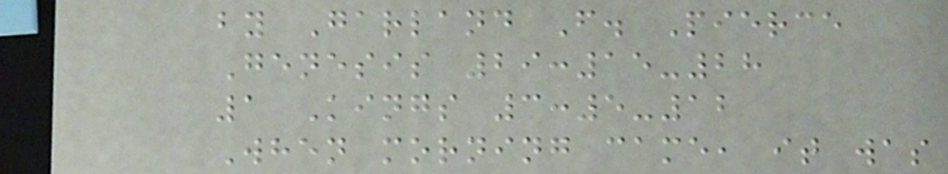by Garland F. Pierce
Genesis 29:15-28
1 Kings 3:5-12
When morning came, it was
